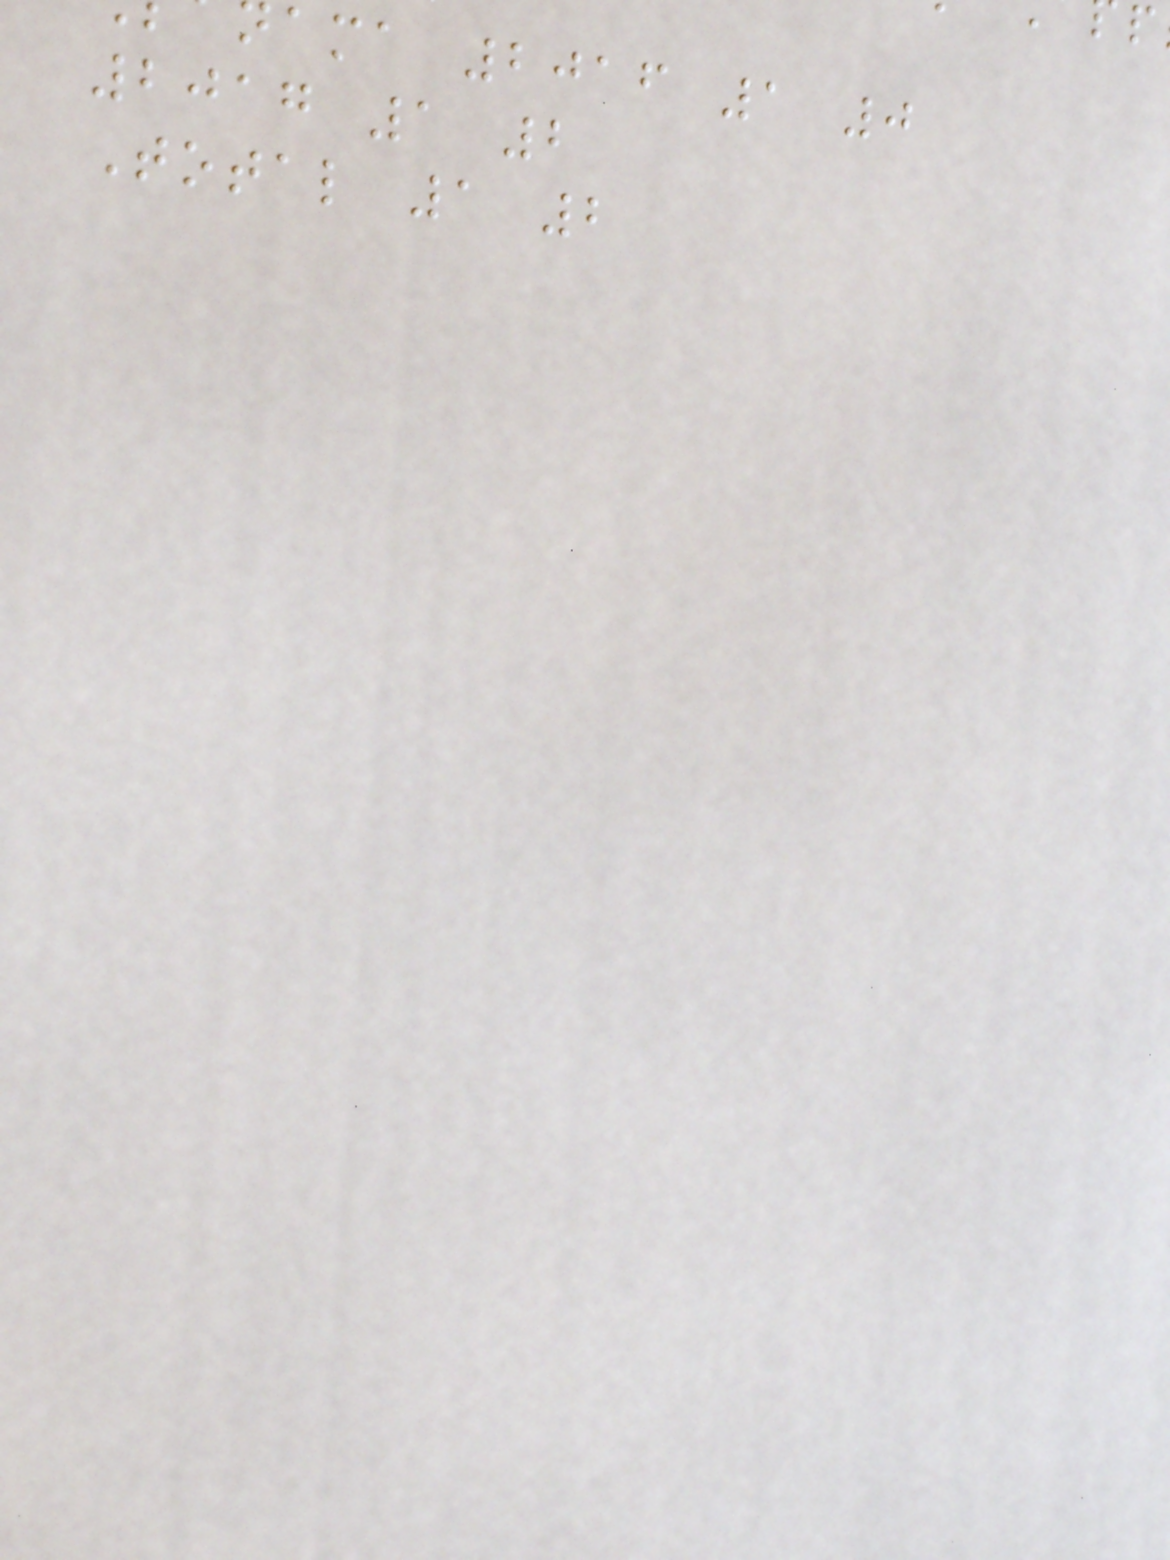ama 2016 1 0
2017 1 2
Total 1 2
